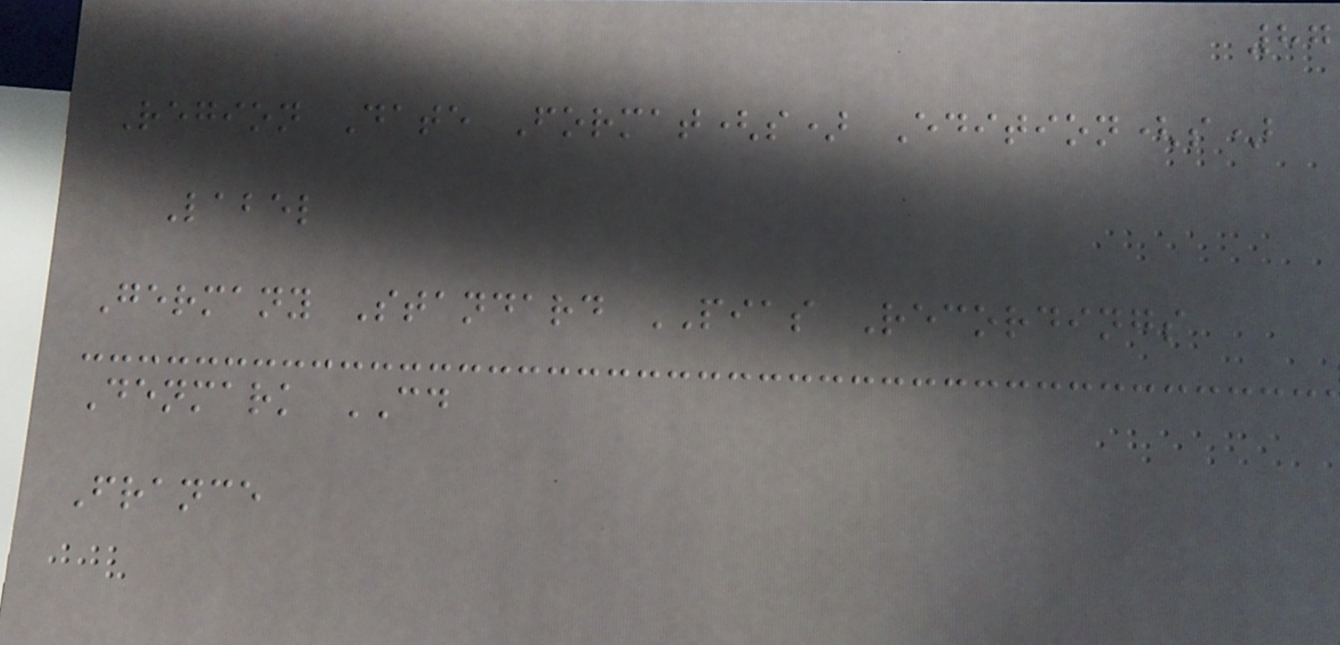87
Region Date Format(s) Edition(s)
Label
Germany Standard PIAS Recordings
Denmark CD
France
